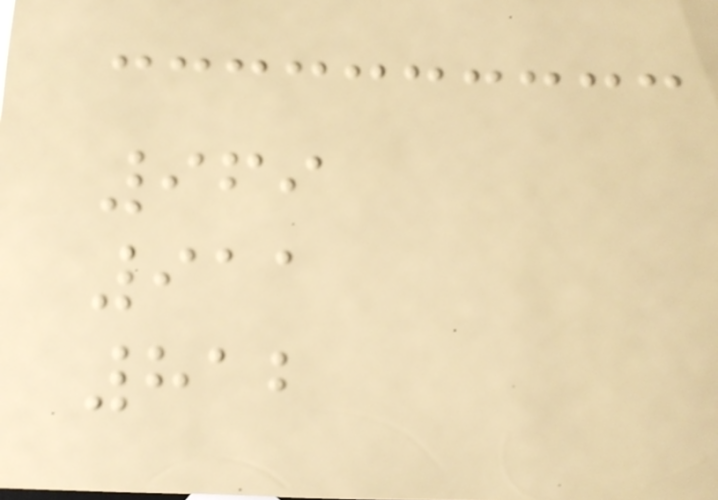969
911
812
